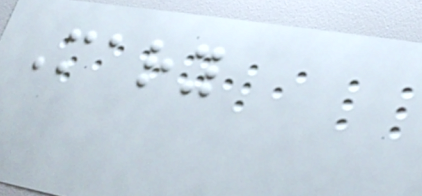Mary
